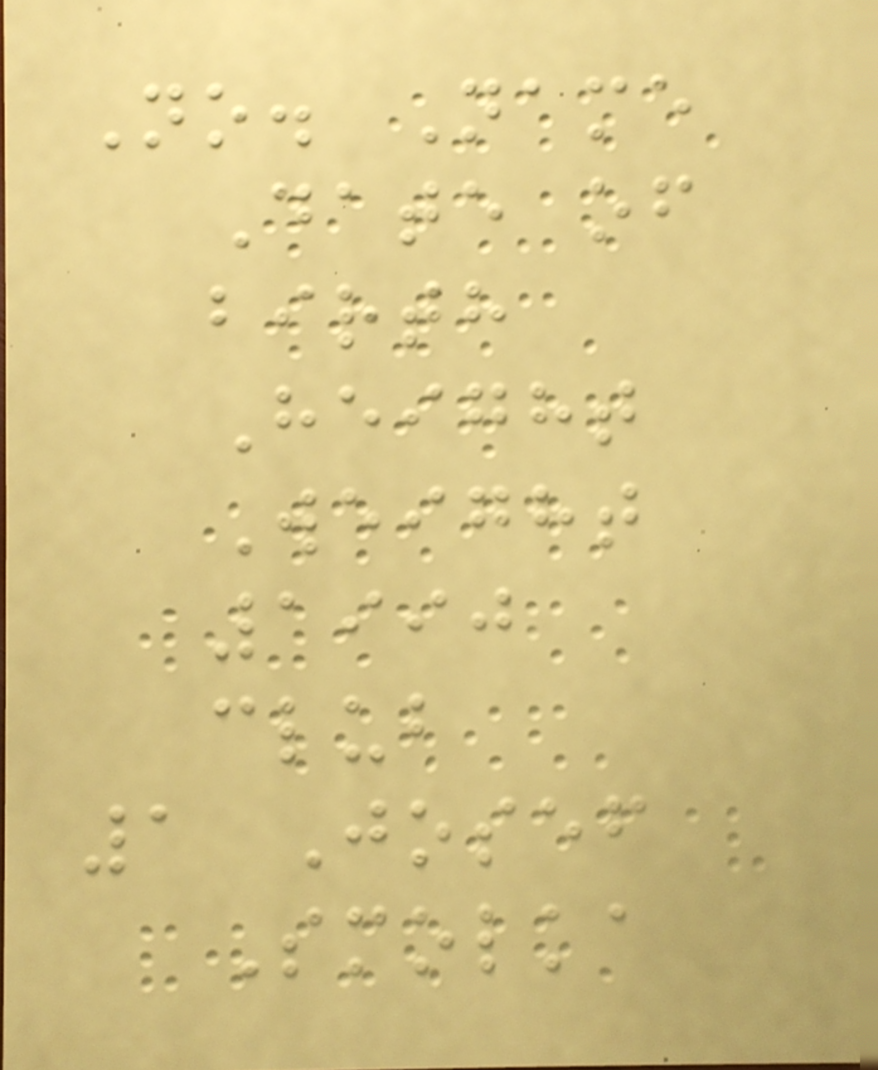No. Name
Date of
birth
Height
Weight
1990
club
1 Josef
Smolka
